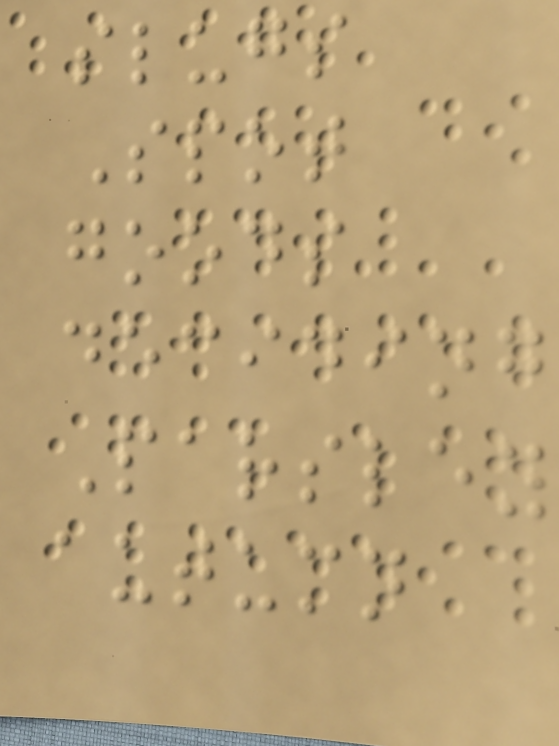slugs
Spot
goods
deciding
Parsley
autumn
